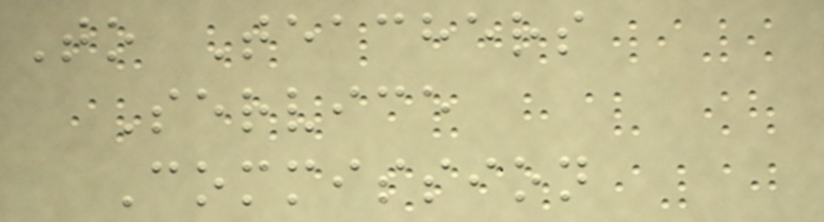To Teachers
Service
Commission
